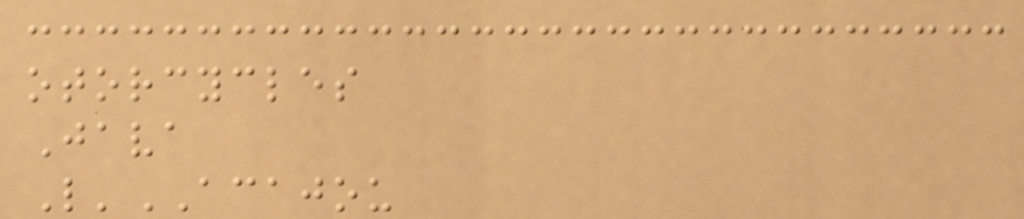otorcycles
Java
L'ACAJOU
